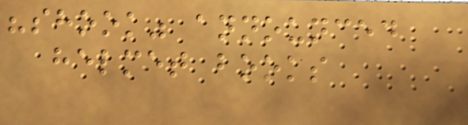"shook" announced
helmet books
